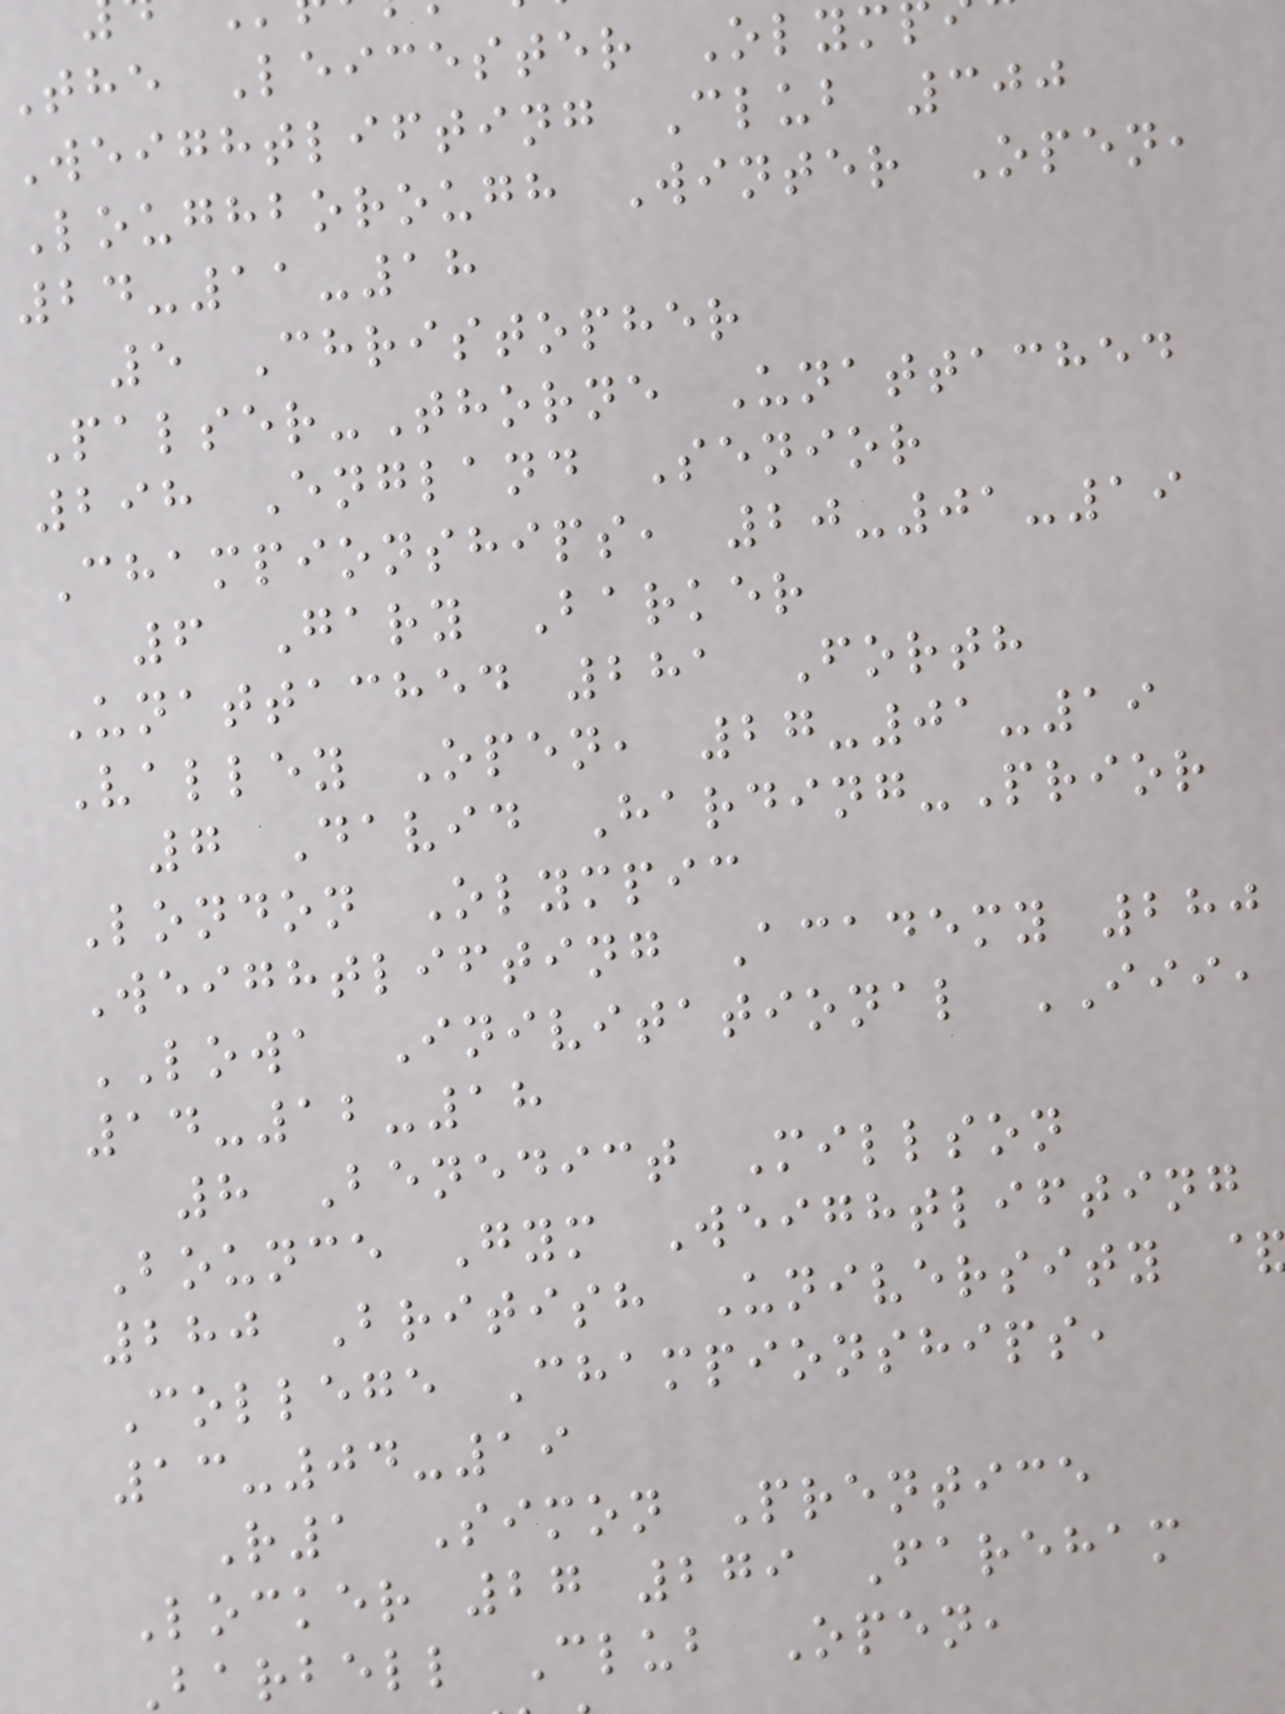the Leicester Olym
Weightlifting Club 300
Loughborough Winter Open,
24-11-18
5 Christopher
Palser-Thorne Unattached
298 England Senior
Championships, 20-01-19
6 Gary Barker
Unattached 281 Forth
Valley Open, 27-01-19
7 David Harding-Prior
London Olympic
Weightlifting Academy 280
LOWA Inivitational III,
14-12-18
8 Benedict Millson
Bounce Gym Weightlifting
280 British University
College Championships,
13-04-19
R1 Simon Prentice
Locker 27 279 Fareham
Barbell Club Open,
